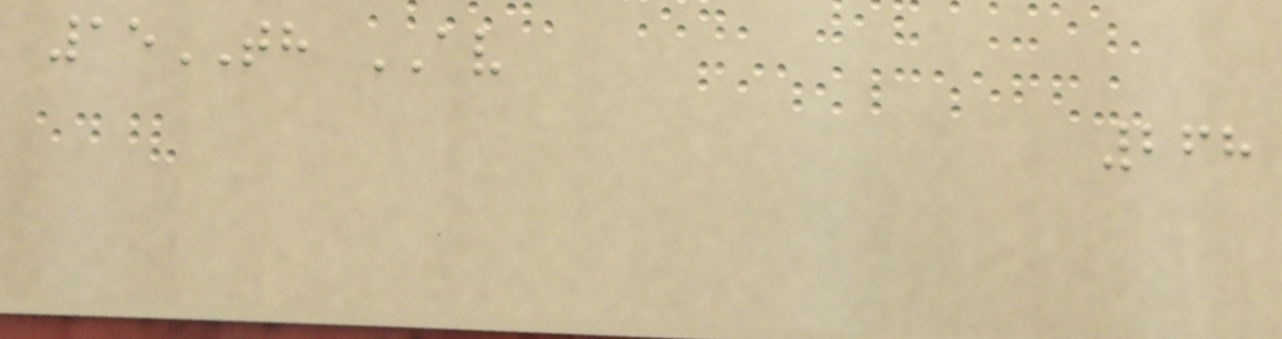15TH AV
268
